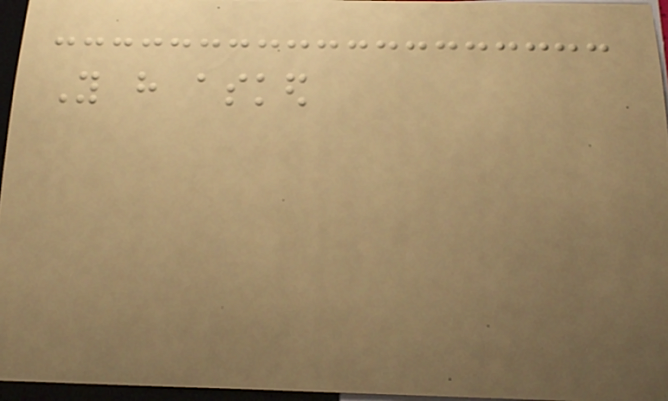You have asked
